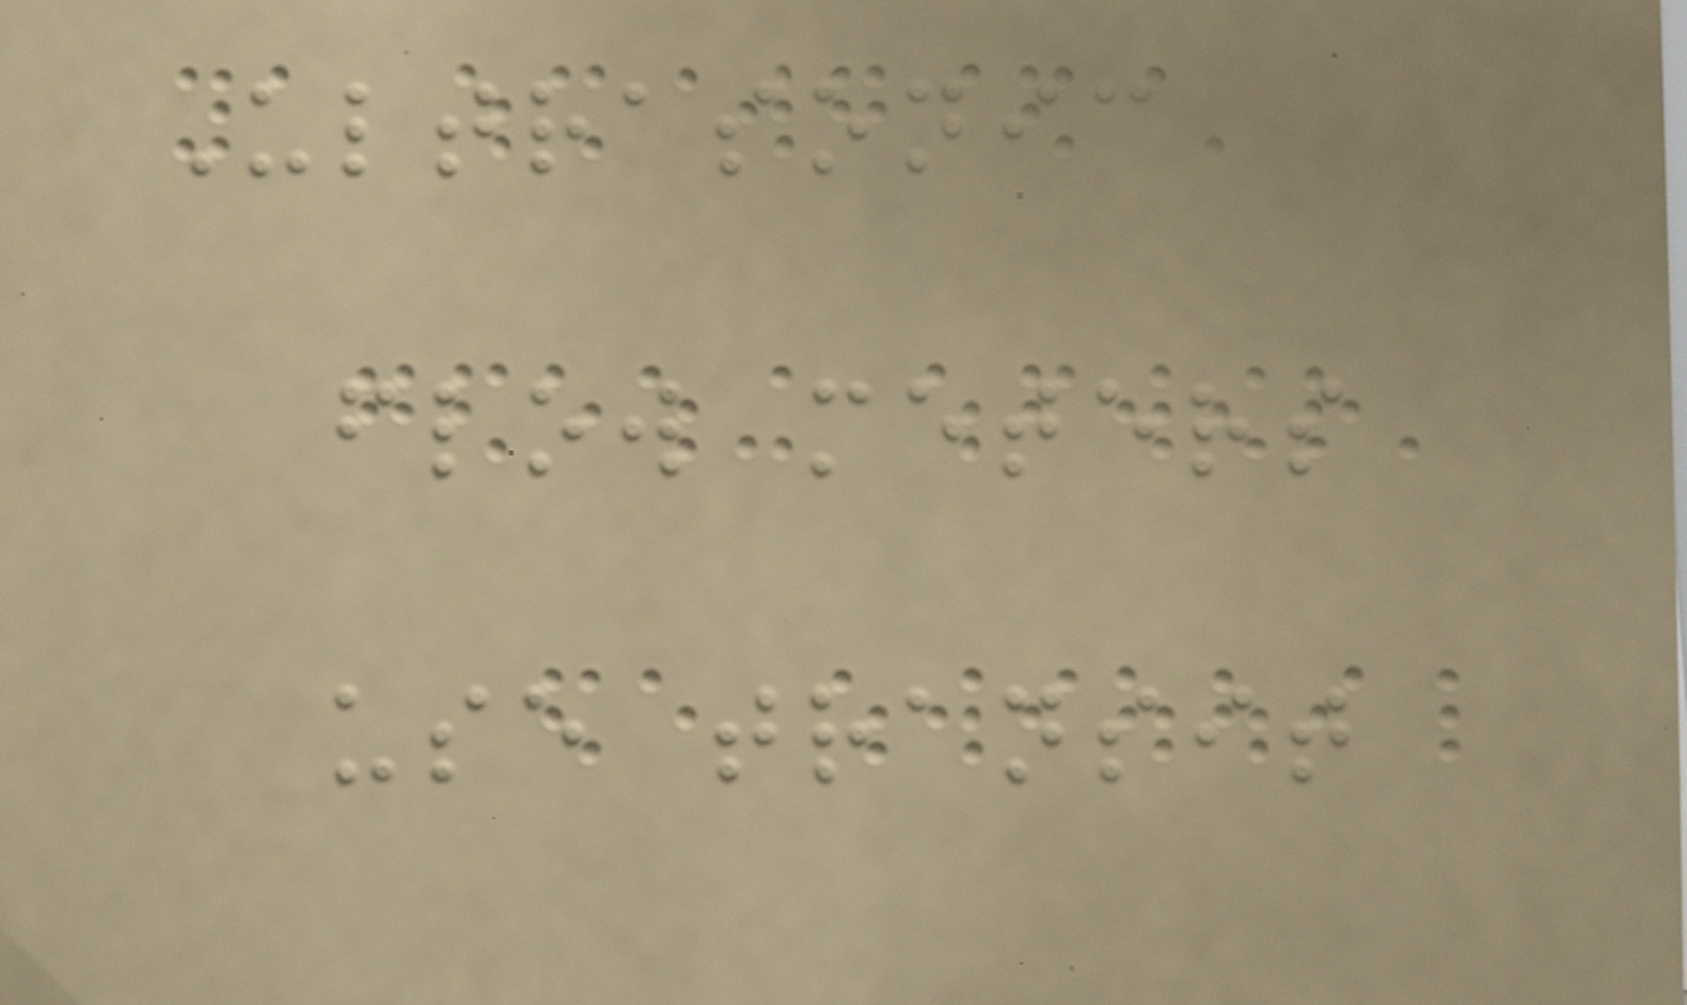Ultrasonic
flow meters
use transit
